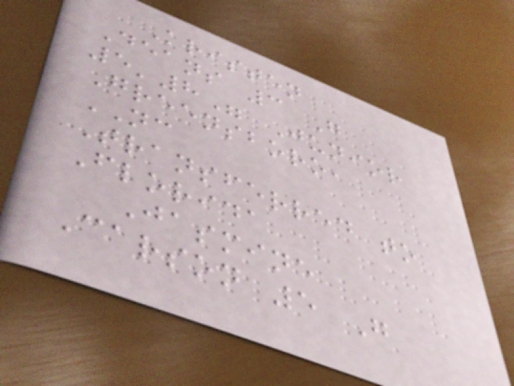Kristen
Deans 3 G
5'8" Junior
Greensboro,
NC
Transferred to
Florida
Jasmine
Carson 5 G
